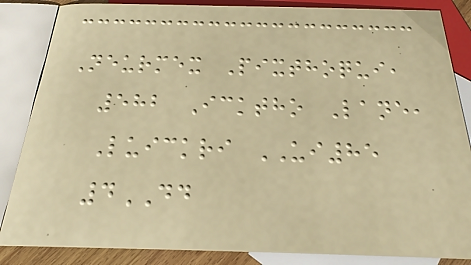Neurmex Pixthoqui,
582 Icktho Lane,
Luickri UI85
4DD
